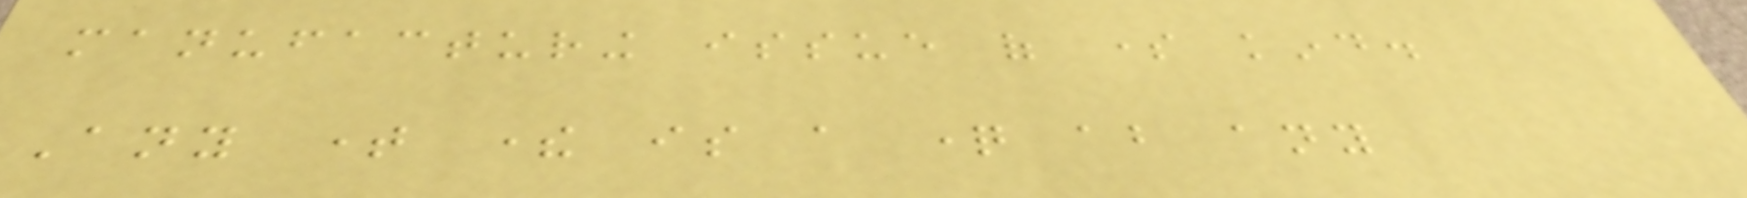manufacturing issue of some kind.
Any time there is a question about any
